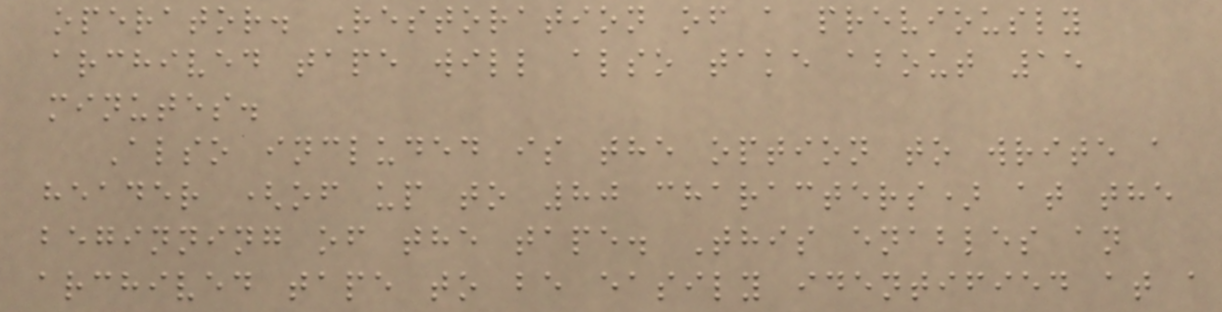operator. Restoration of a previously
archived tape will also take about 15
minutes.
Also included is the option to write a
header (of up to 80 characters) at the
beginning of the tape. This enables an
archived tape to be easily identified at a
